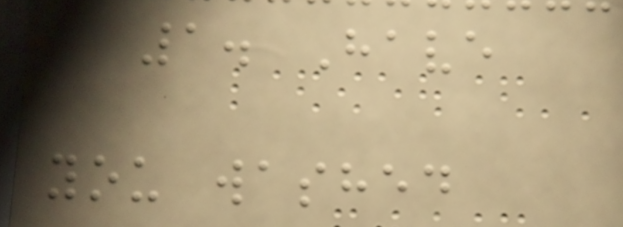1. Have
you washed
